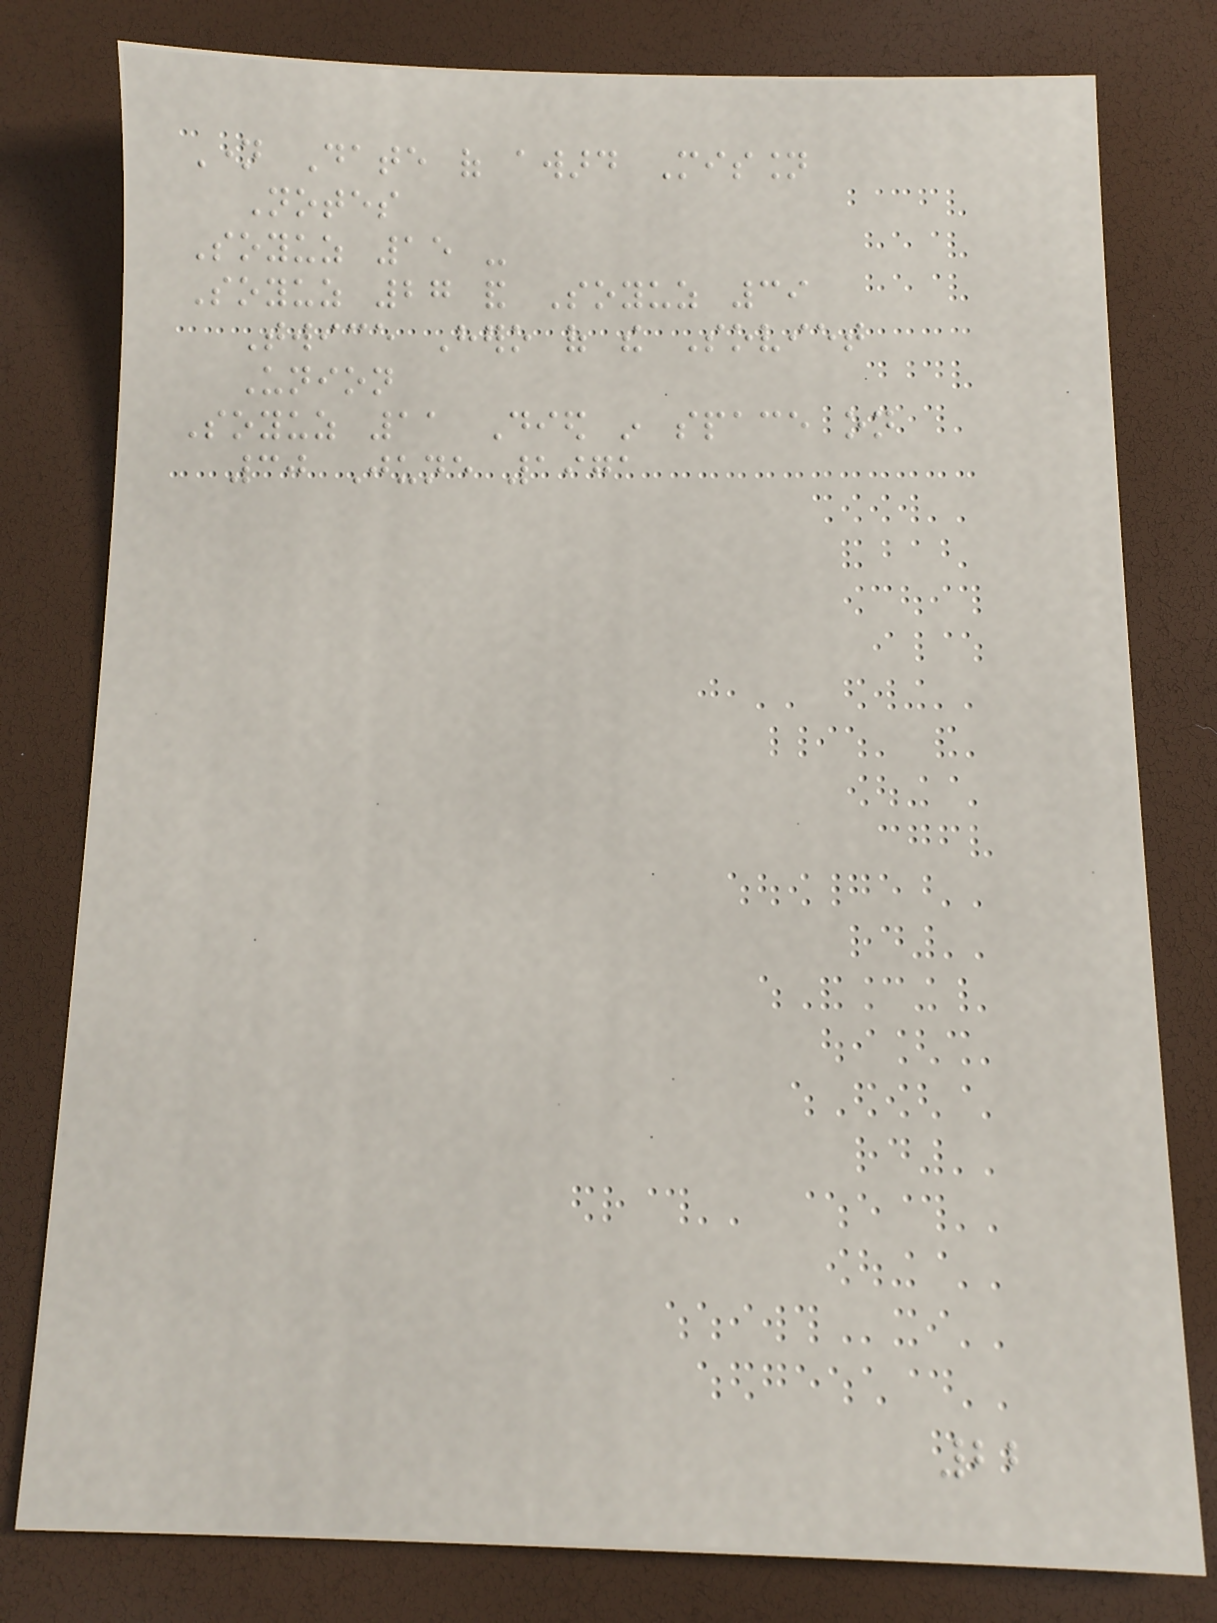Name Date of award Mission
Notes
Soyuz 15 -
Soyuz 27 and Soyuz 39
Twice Hero of the Soviet
Union
Soyuz 11 Died in space on
30 June 1971
22
